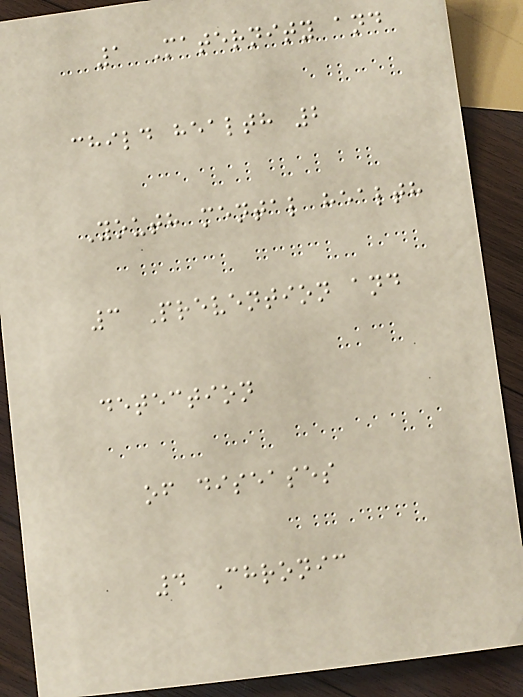1 Maternity and
child health 2
Youth mental health
3 Prevention and
detection
of diseases
4 Chronic
